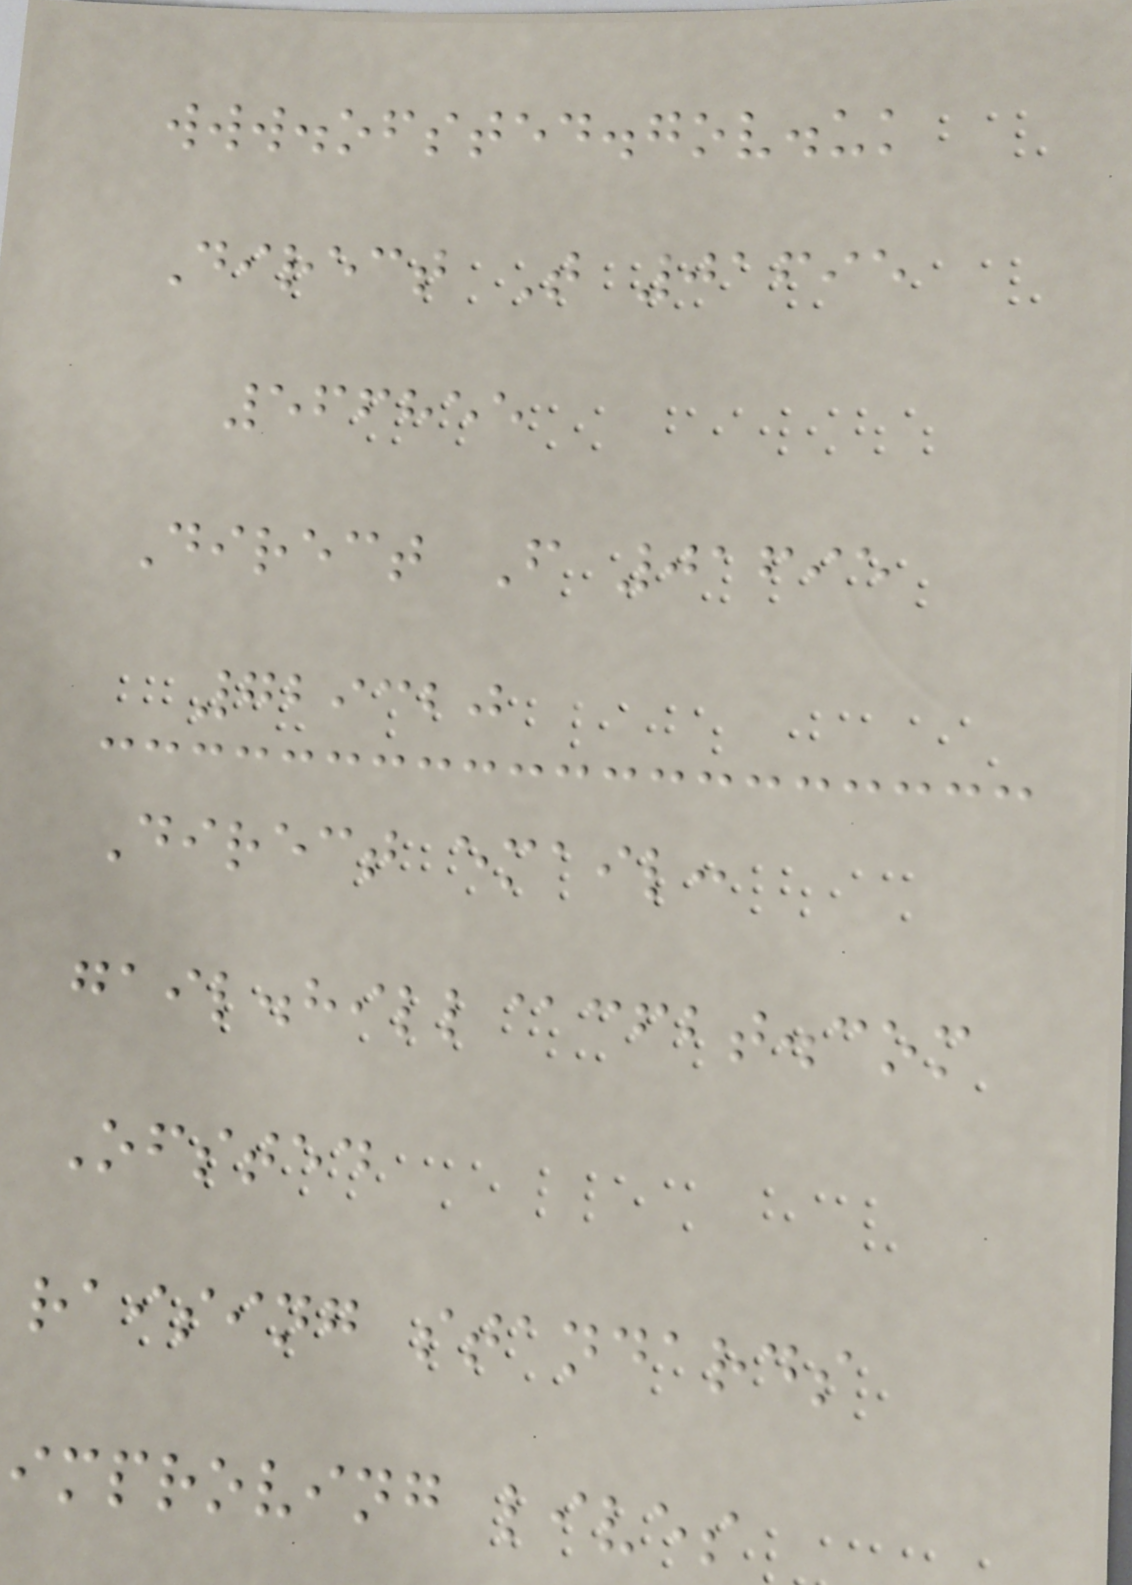www.ofsted.gov.uk
Direct T 01695
566855
Direct F 01695
729320
Direct email:
gail.hill@cfbt.com
Ofsted
raising standards
improving lives
